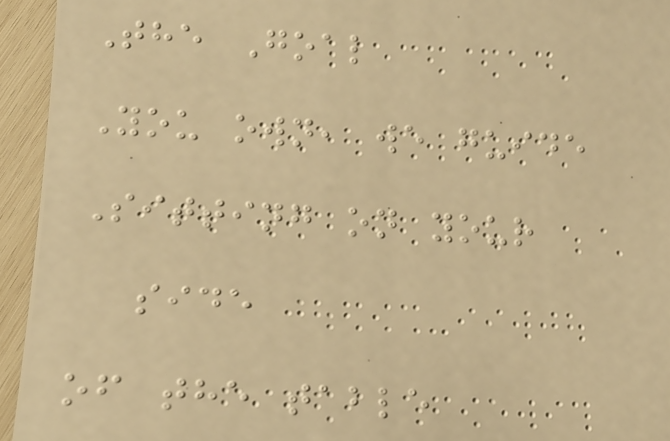The Goal
You own, we guide
Sitting on your
side
of the table
